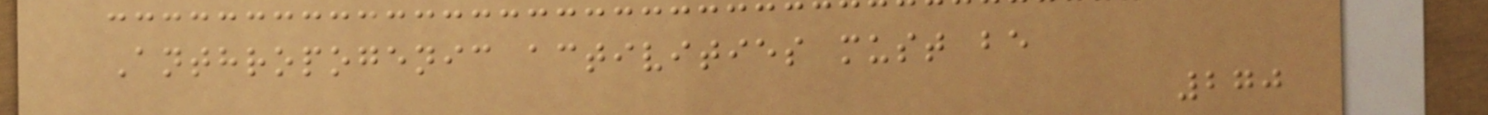Anthropogenic activities must be
270
